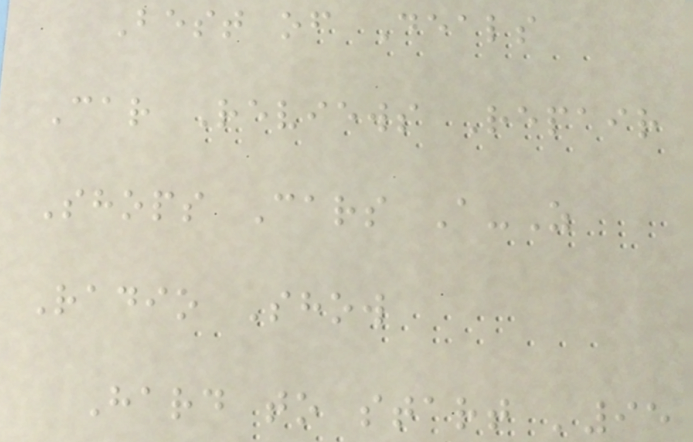Best of Deals
Car Reviews Repair
Shops Cars A-Z
Radio Show
Hard to start '95
